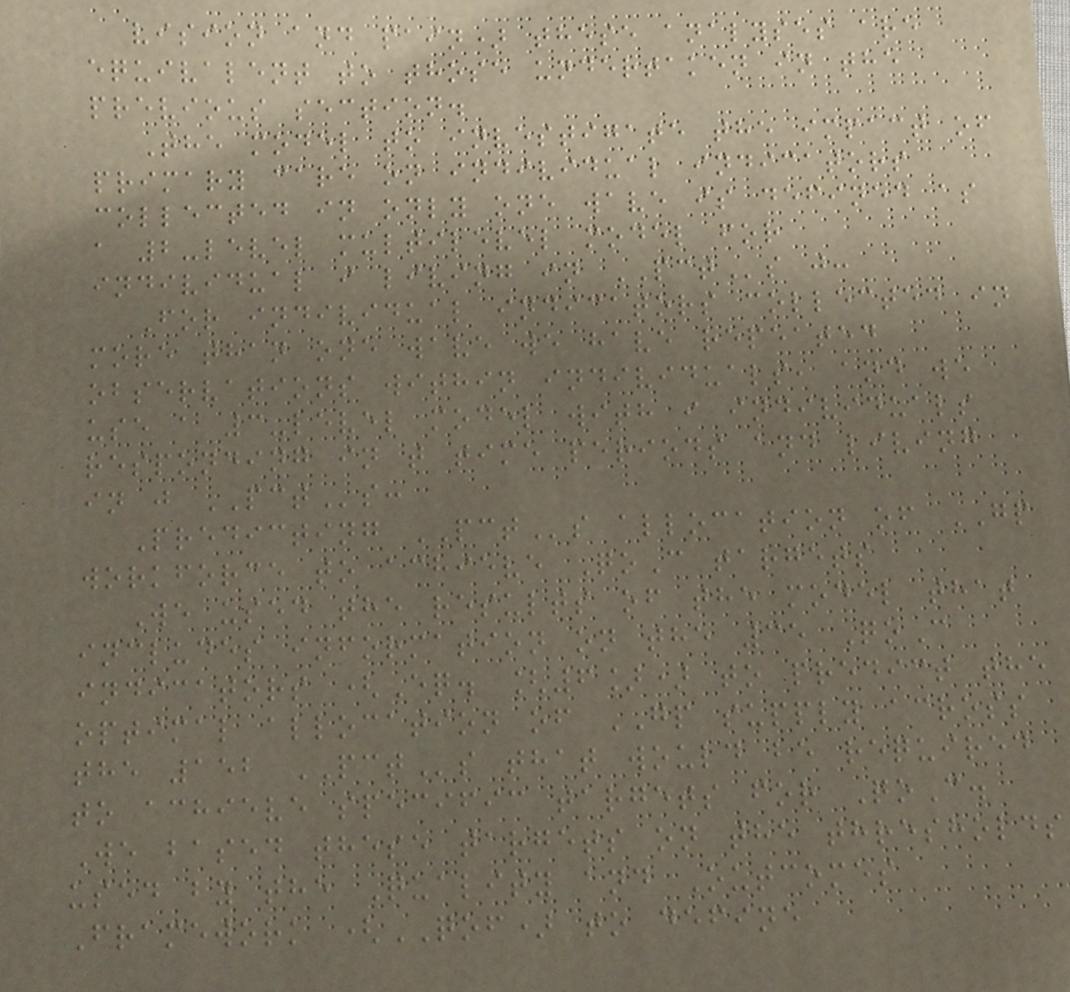vision and pain) these analyses are
equivalent to those undertaken in the
previous section.
The model to investigate the impact of
primary care on individual indicators
collected in only one wave is defined as
a 2-level multilevel model for
individual i living in PCTs j:
For individual indicators collected in
more than one wave we have repeated
observations within individuals, and we
use a 3-level model with i individuals
responding in t time periods and living
in j PCTs:
Predicting PCTs allocation of GP
workforce to achieve QoC targets
We used the results of the model that
includes information on the 35 QoC
indicators (Eq. [6]) to predict the
optimal allocation of GP supply across
the 152 PCTs that would be required
to achieve specific targets for QoC.
We based these targets on the thresholds
used by the Quality and Outcomes
Framework (QOF) to define
